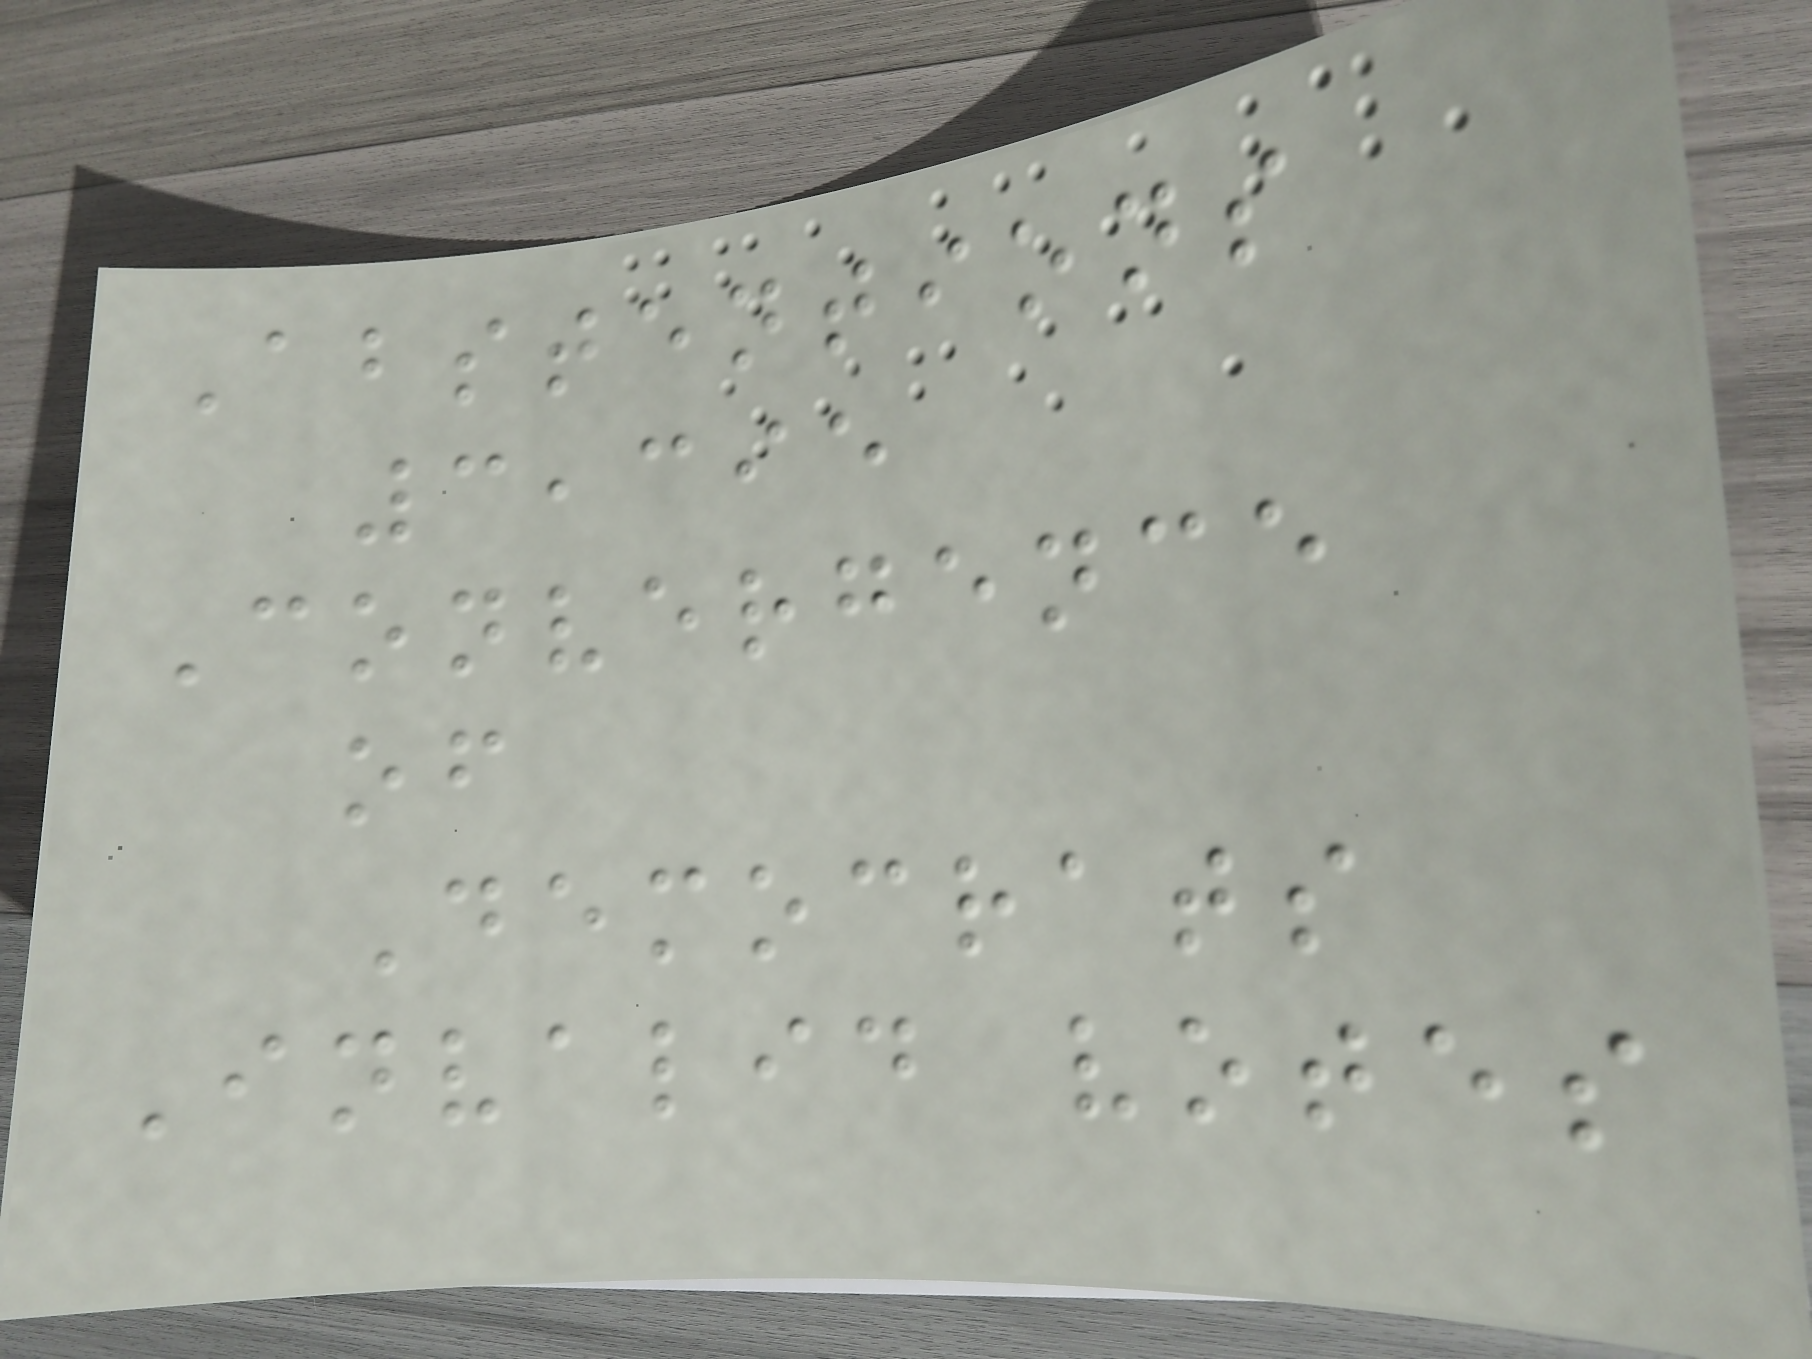Abstentions
3,395
Convergence
of
Democrats
Invalid votes
